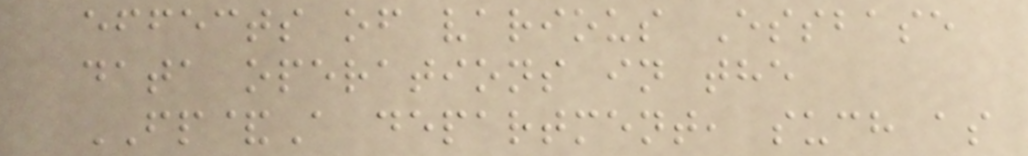effects of various Essbase
data operations in the
FP&A department, such as
